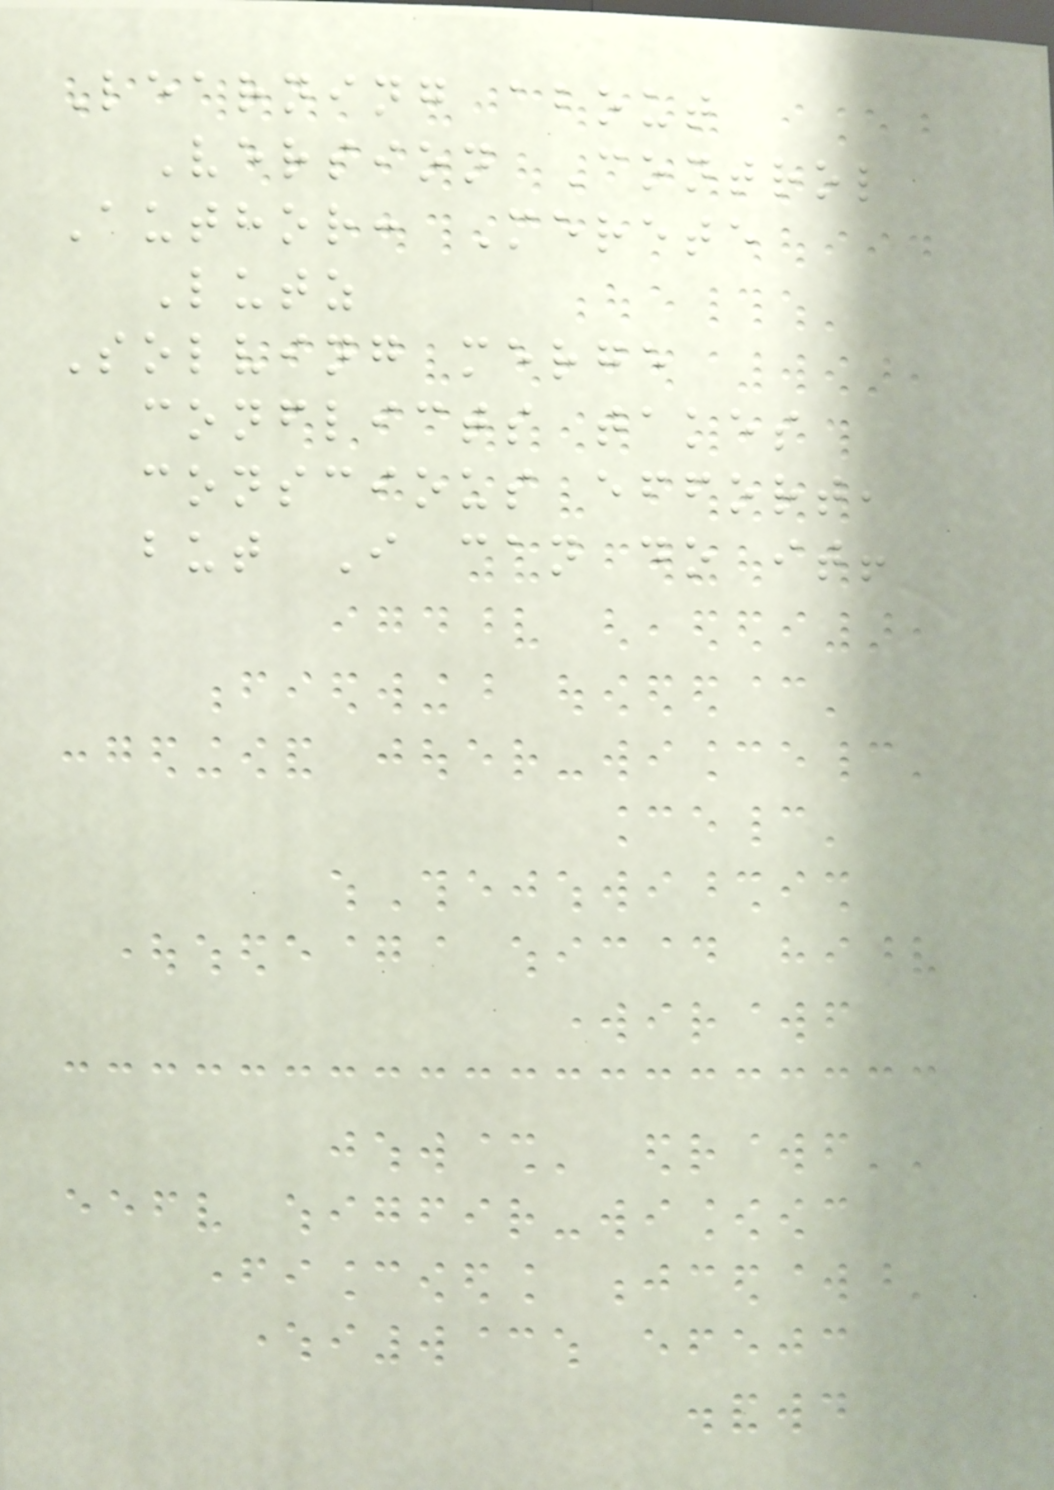Learning about
Version Control
Author: Merete
Lutz
Solving merge
conflicts takes
conscious effort,
but I can do it!
